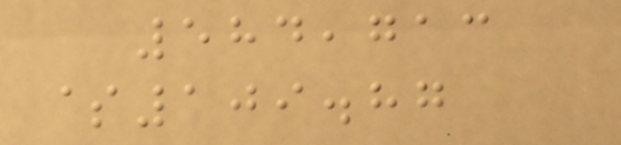584,713
$109.87
